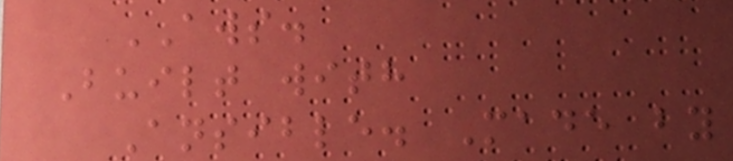AWS.
Built with
Ansible. Made by
